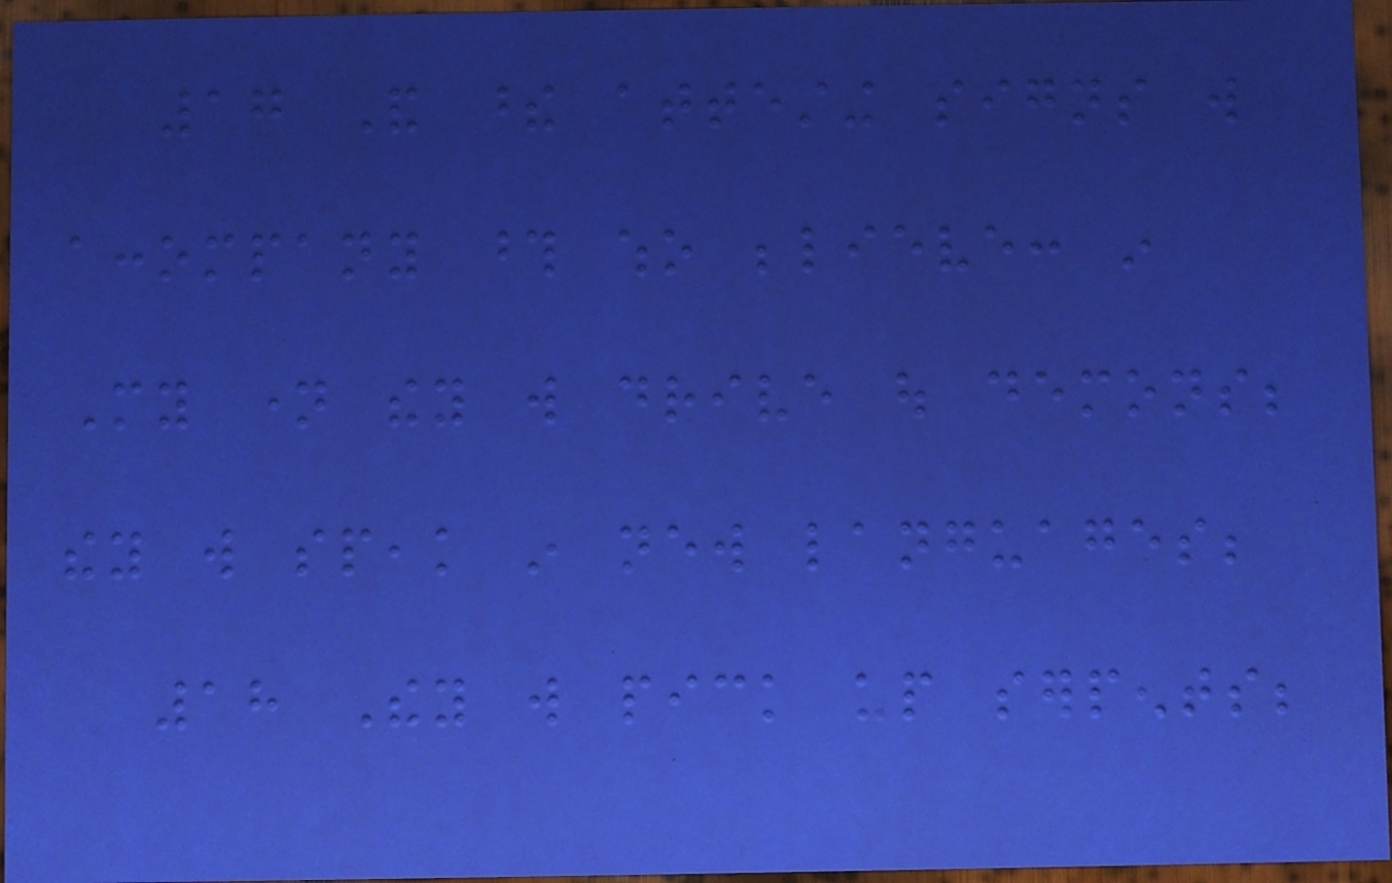17 And these attesting signs will
accompany those who believe: in
My name they will drive out demons;
they will speak in new languages;
18 They will pick up serpents;
